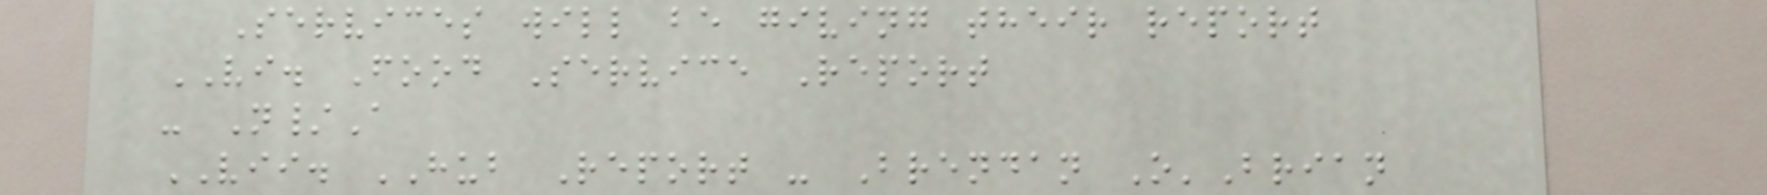Services will be giving their report
VI. Food Service Report
- N/A
VII. HUB Report - Brendan O'Brian
